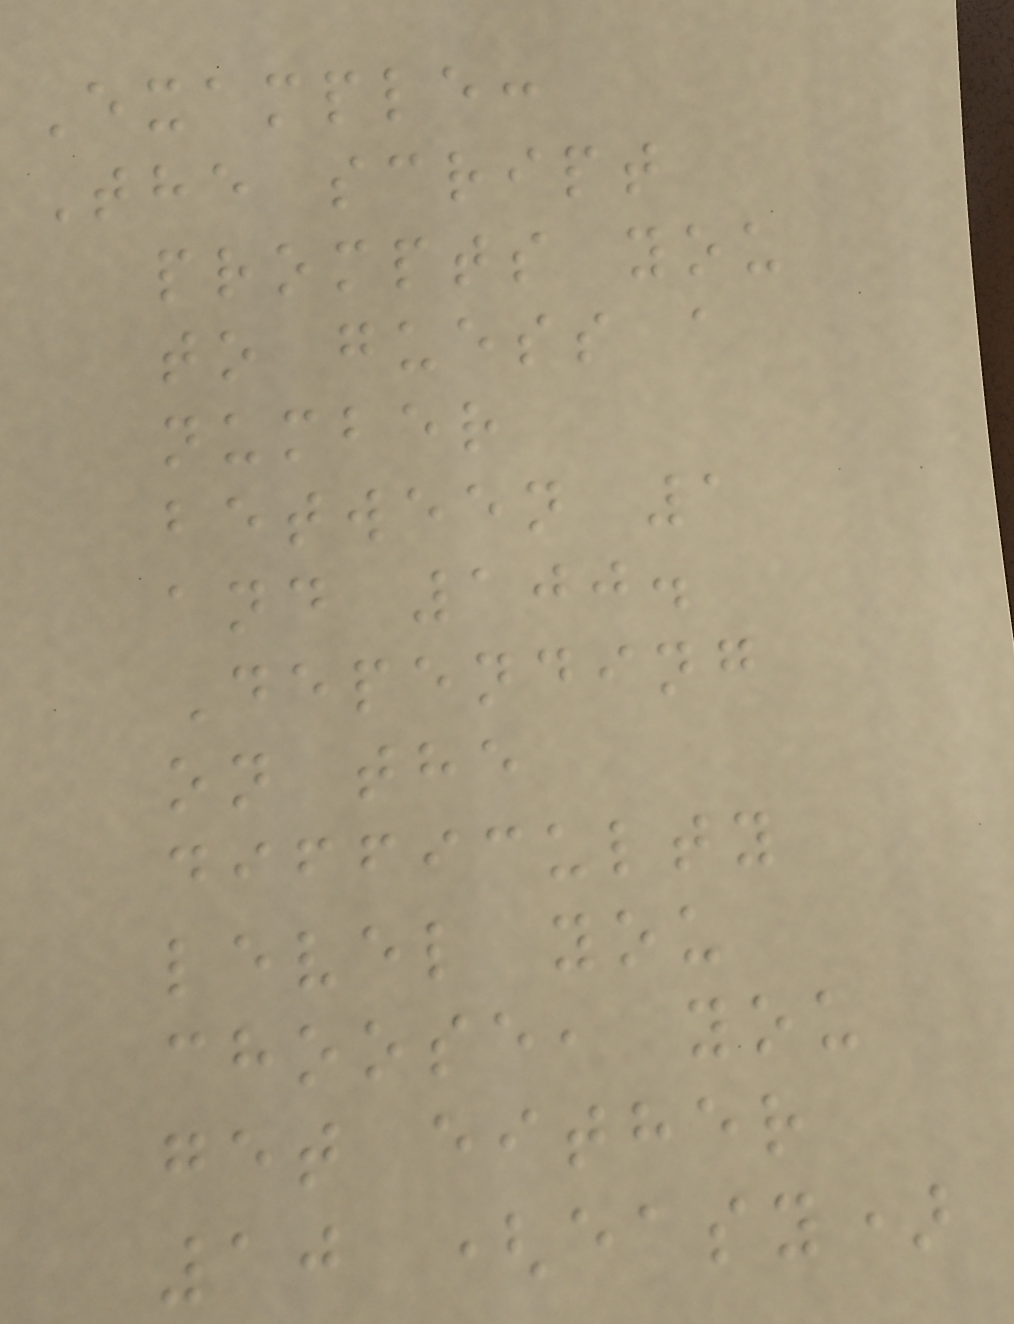Example:
The script
prompts you
to guess a
number
between 1
and 100.
Depending
on the
difficulty
level you
choose, you
get either
10 (easy)
